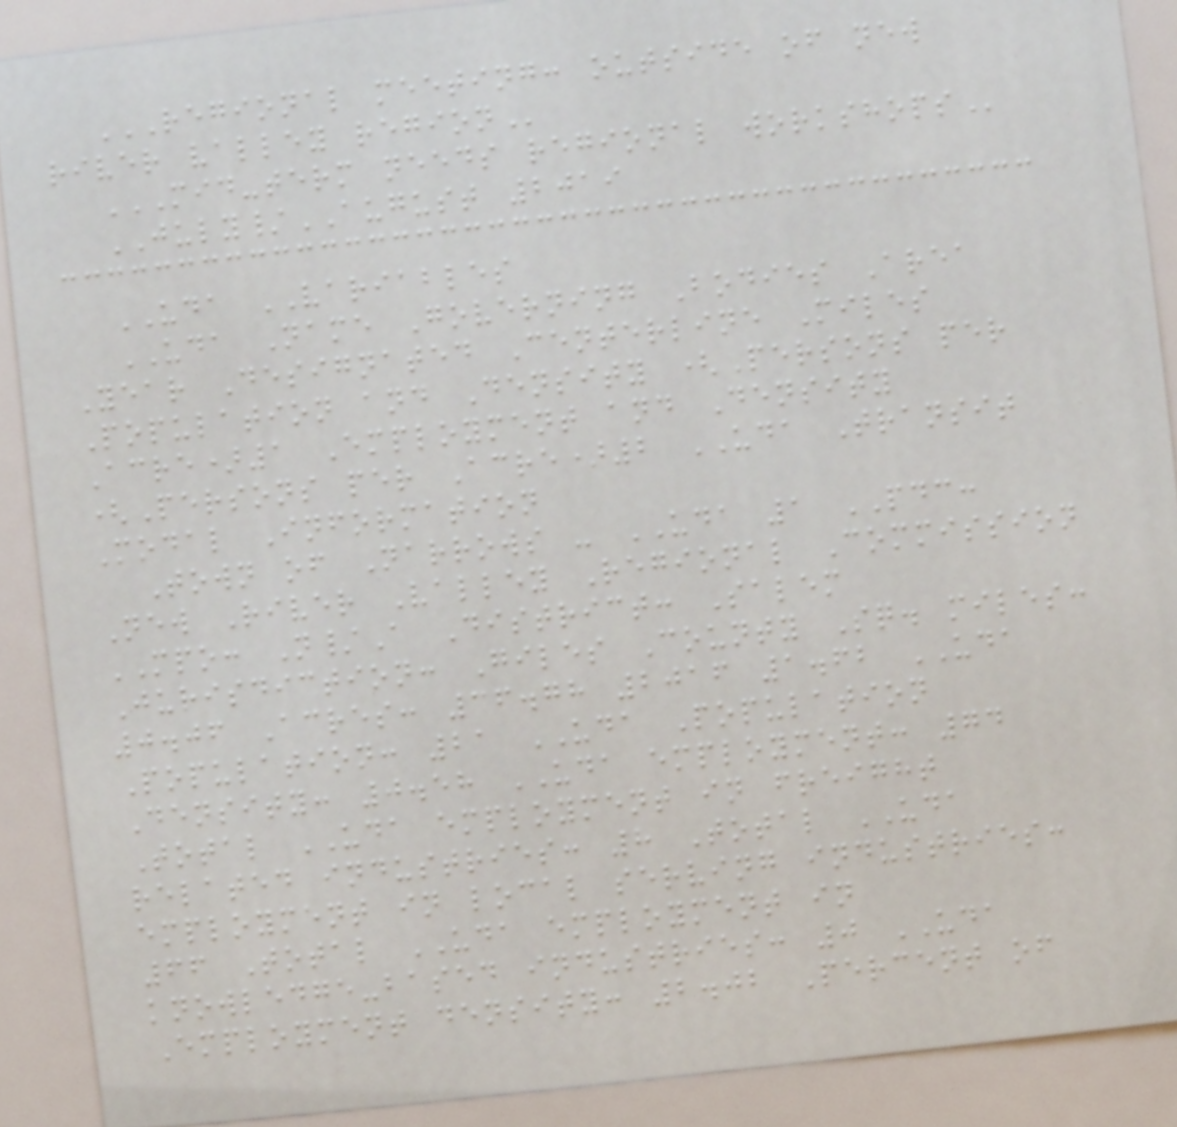REGIONAL MEETING: OUTSIDE OF NEW
RIVER VALLEY REGION
MID-TERM NEEDS REGIONAL WORKSHOPS
JULY/AUGUST 2019
UDA VARIABLES
UDA Name Governing Bodies Area
Year Designated Centerline Miles
Population and Density (Persons per
Acre)1 Employment and Density
(Persons per Acre)2 UDA Transit
Modal Information
Town of Narrows - UDA 1 PDC:
New River Valley Regional Commission
MPO: N/A District: Salem
Jurisdiction: Giles County Sq. miles:
0.06 Acres: 36.78 2016 1.62 UDA
Population: 21 UDA Population
Density: 0.58 UDA employment: 74
Total UDA employment in freight
related industries: 8 Total UDA
employment in local serving industries:
66 Total UDA employment in
knowledge-based industries: 0 UDA
Employment density: 2.02 Percent of
